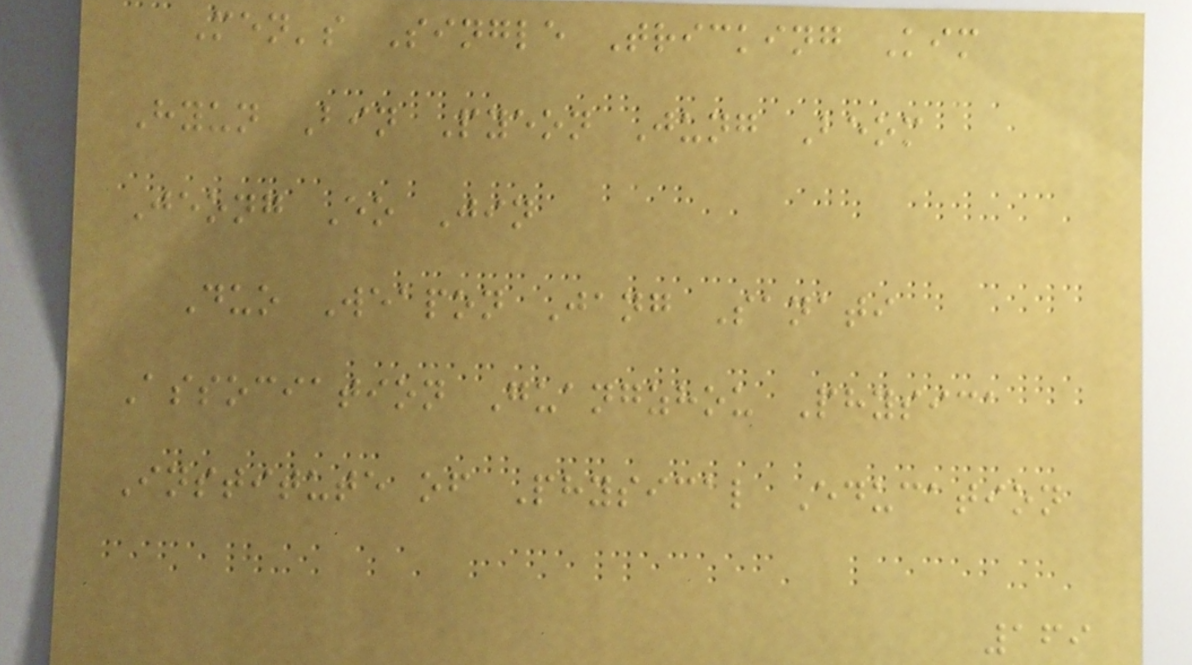Men's Single Tricking Kim
Hyun Bin Pyeon Jung Beom
Jeong Eo Jin
Duo Weapon Jang Sanati
Association Guangzhou Physica
Institute of Physical Education
169
